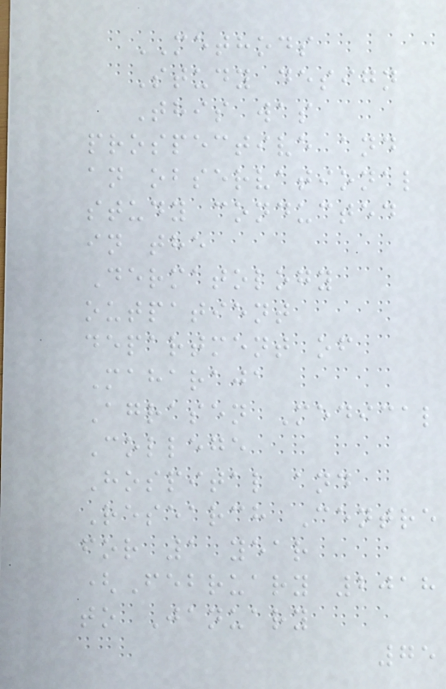METHODS
Study design
This was
prospective and
an observational
study conducted
in the
Dermatology
outpatient
department of
Maharaja
Agrasen Medical
College
Hospital and
Research Centre
for 1 year
(February 2018
to January
75
